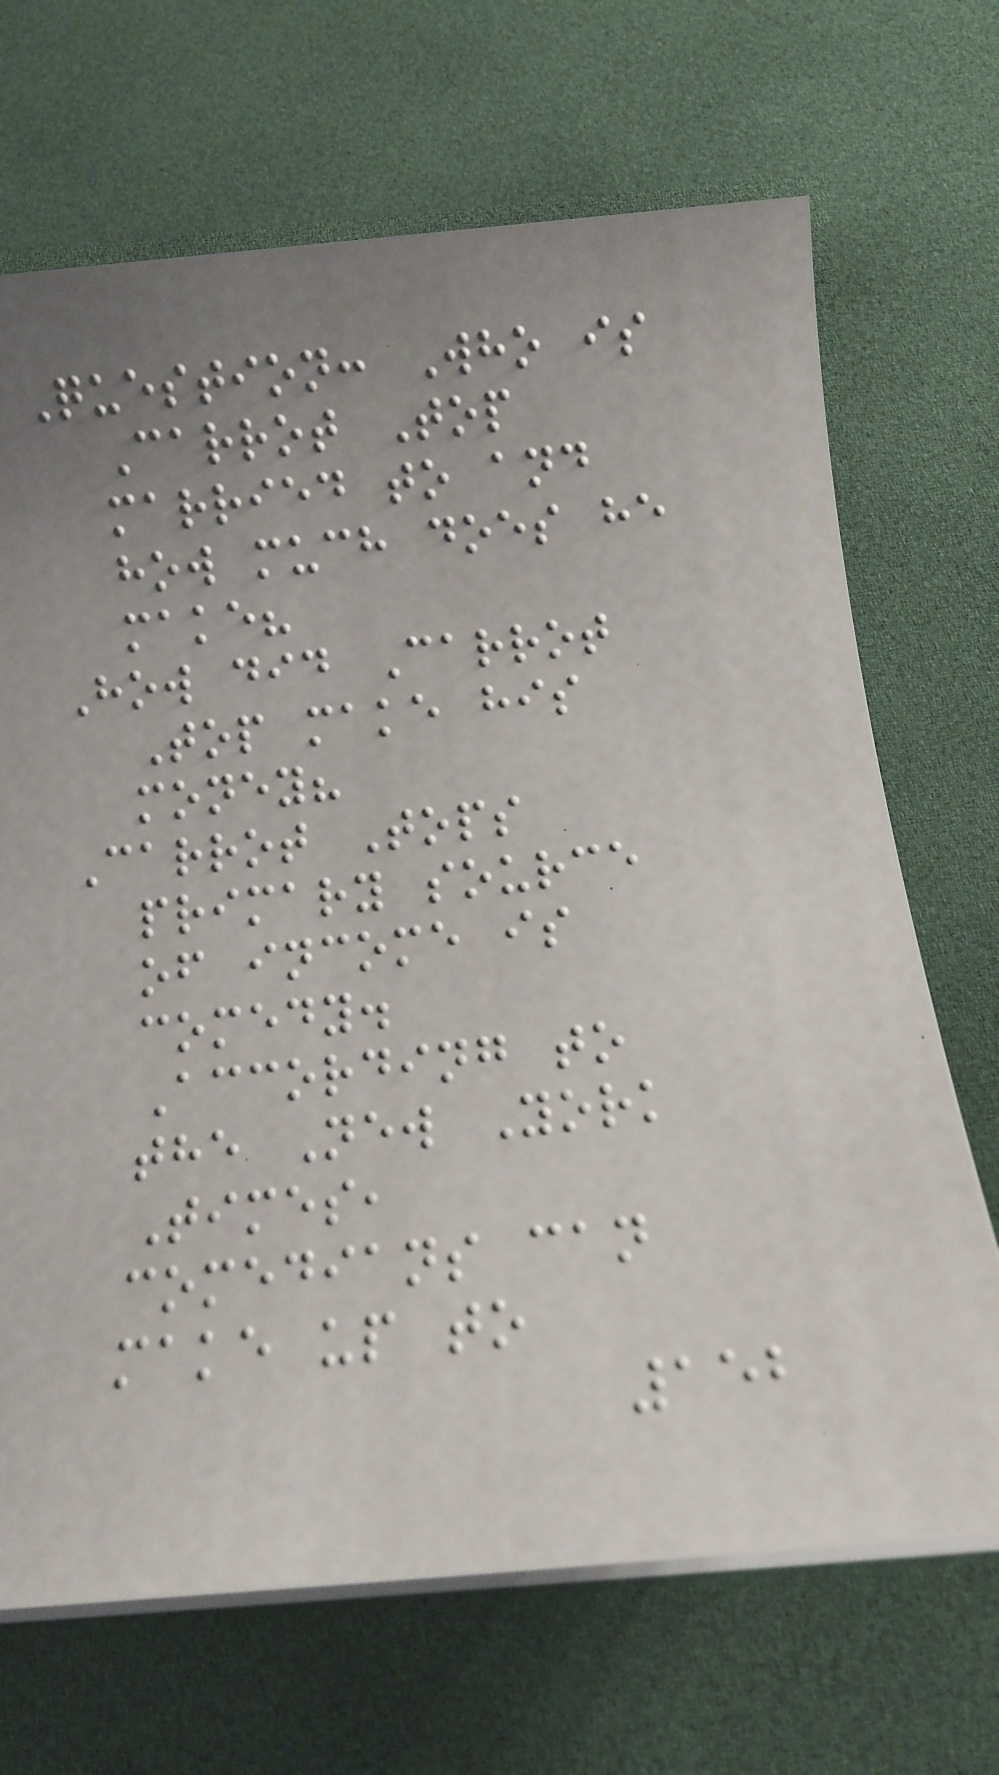Question: Who is
Carrot Top
married to and
how much does he
make?
How did Carrot
Top make his
money?
Carrot Tops
primary source
of income is
comedy.
According to
the New York
Times,
comedians can
make up to
152
